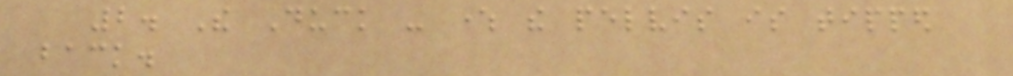2. The Duck - where the pelvis is tipped
back.
